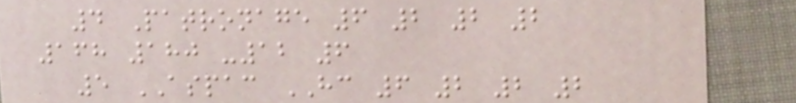4 Patronage 6 2 2 2
168 180 -12 6
5 ASPAC HC 6 2 2 2
